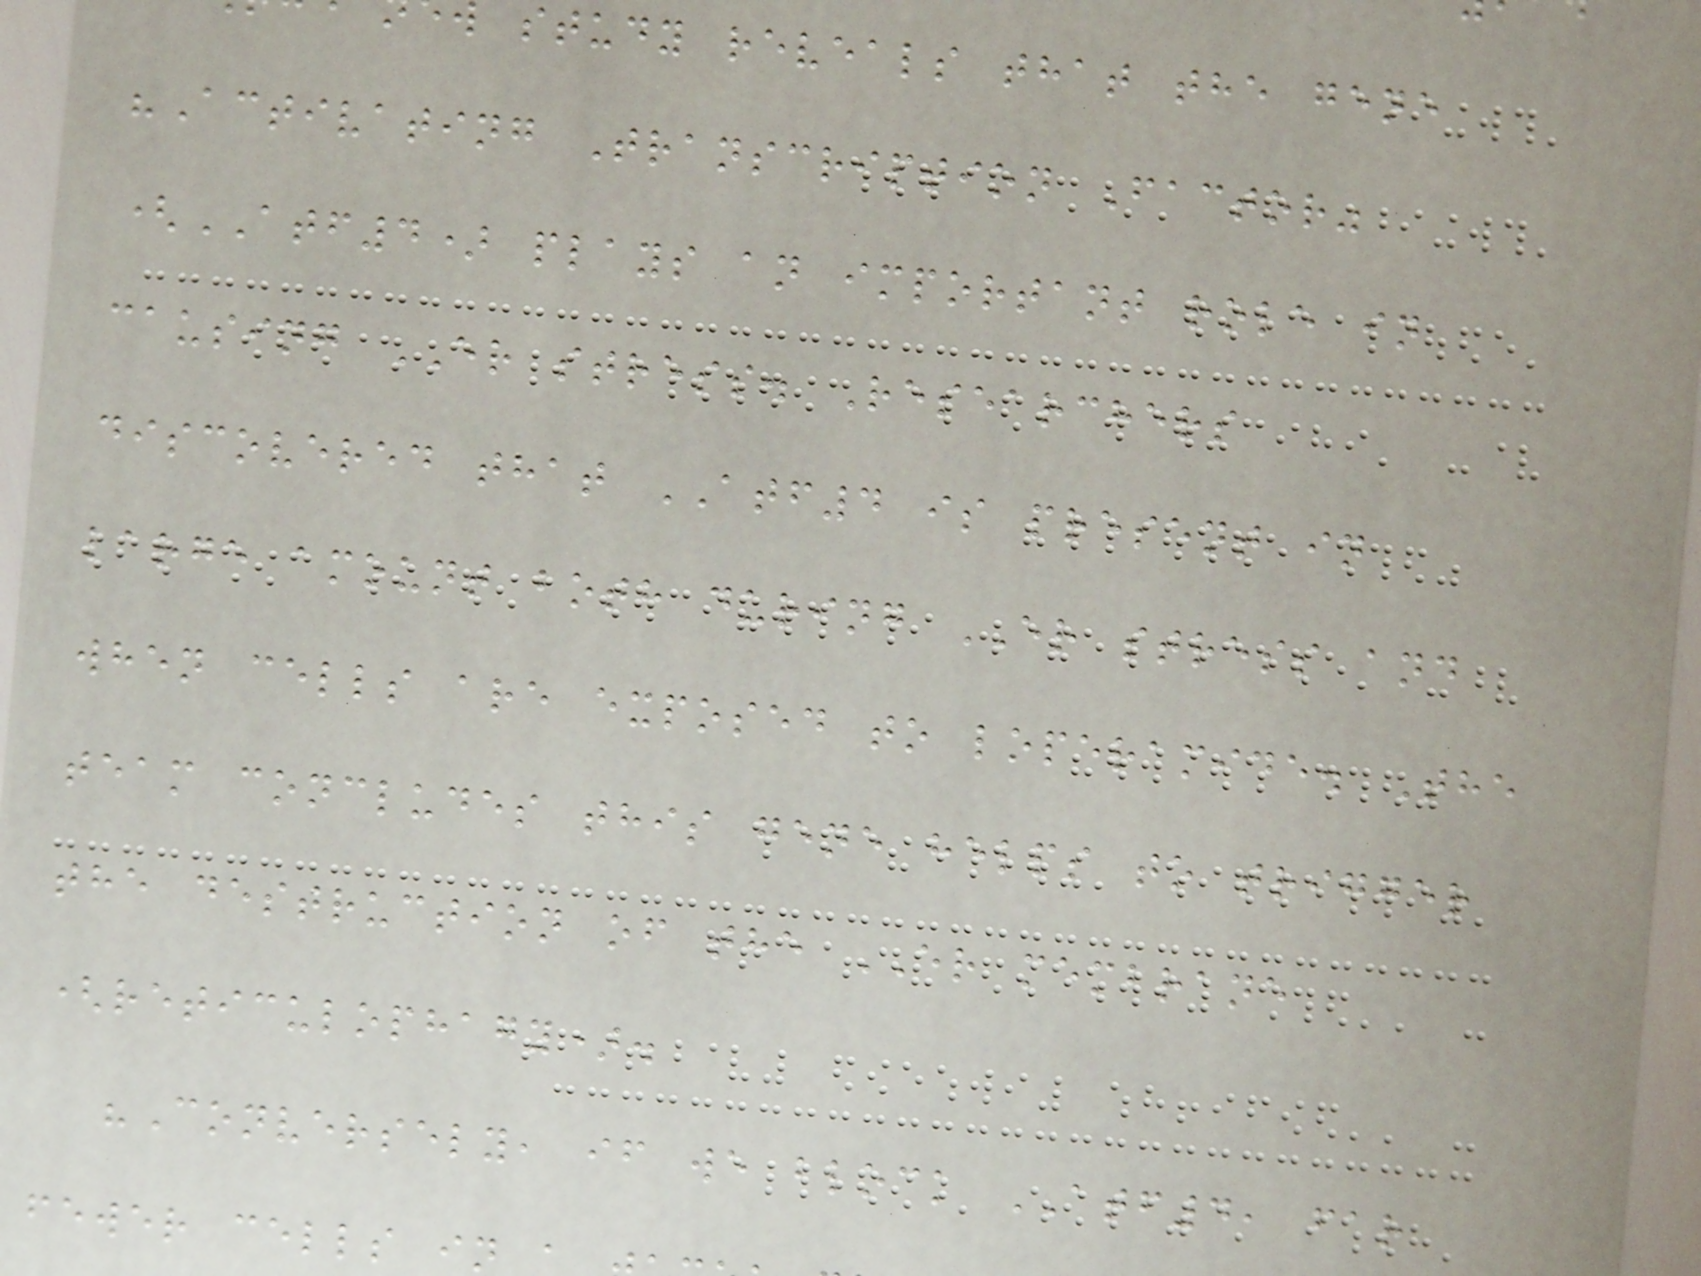study reveals that the gene
"Activating Transcription Factor"
(ATF4) plays an important role in
causing ER stress. Researchers
discovered that ATF4 is present in
large amount both during ER stress and
when cells are exposed to loperamide. The
team concludes this gene helps to trigger
the destruction of the ER membrane
(reticulophagy).
"Conversely, if we block ATF4, far
fewer cells in
